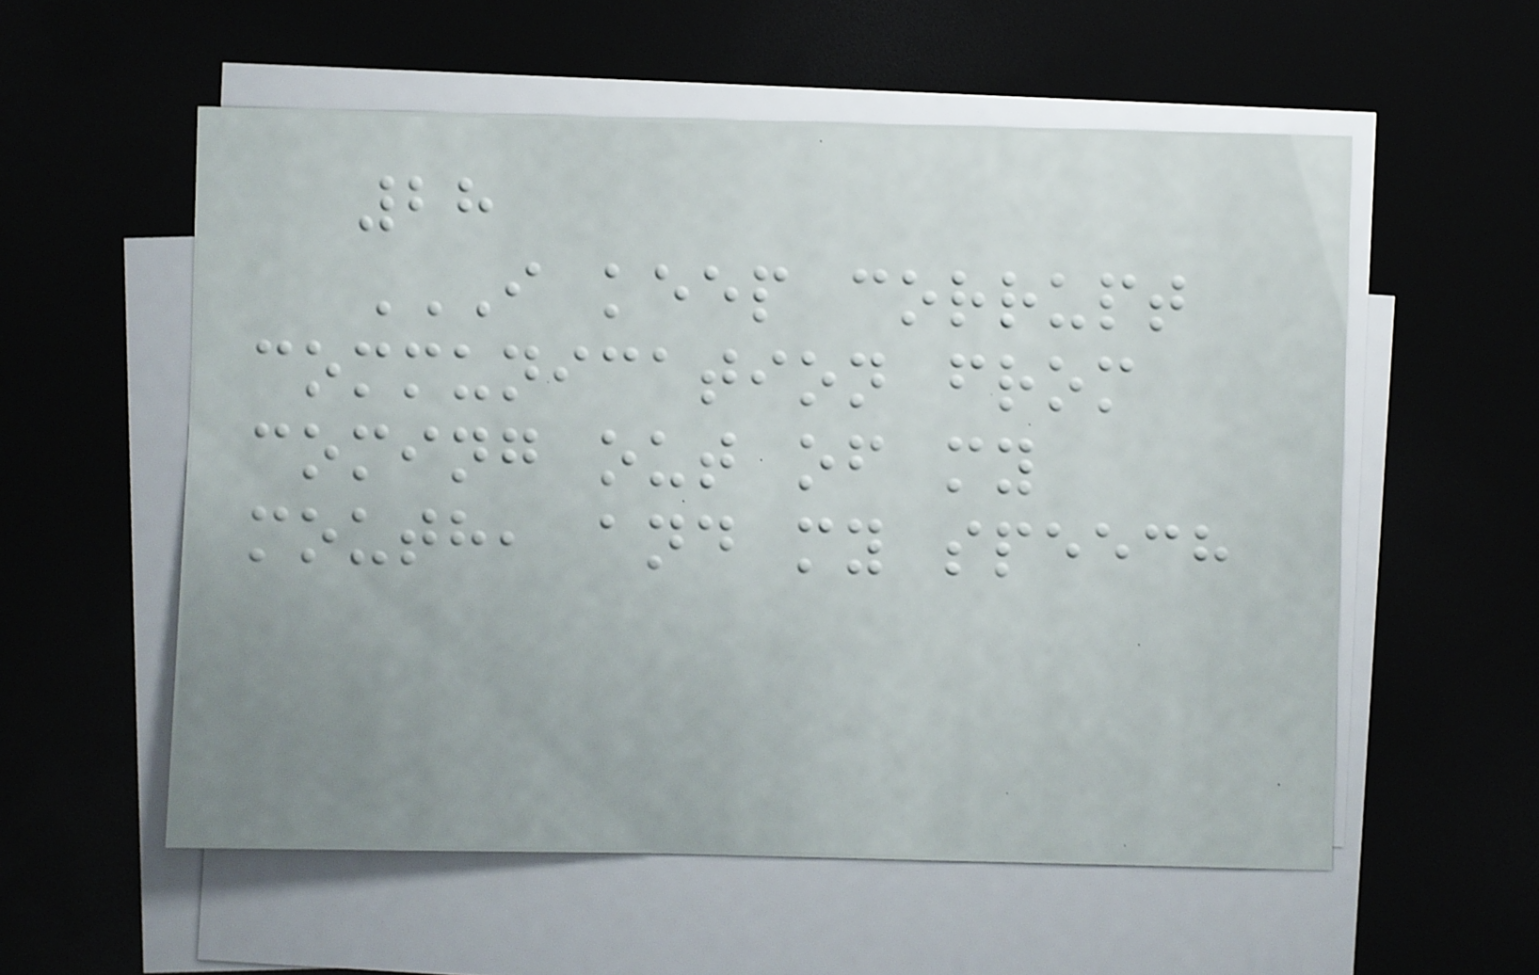28
I KEEP CORRUPT
COMMUNICATION FROM
COMING OUT OF MY
MOUTH, AND MY SPEECH
